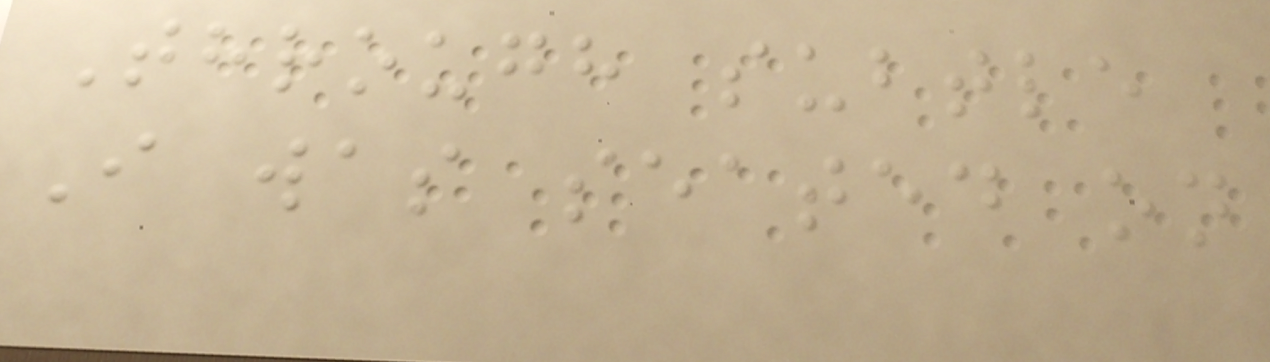Through subtle
I was seated on
